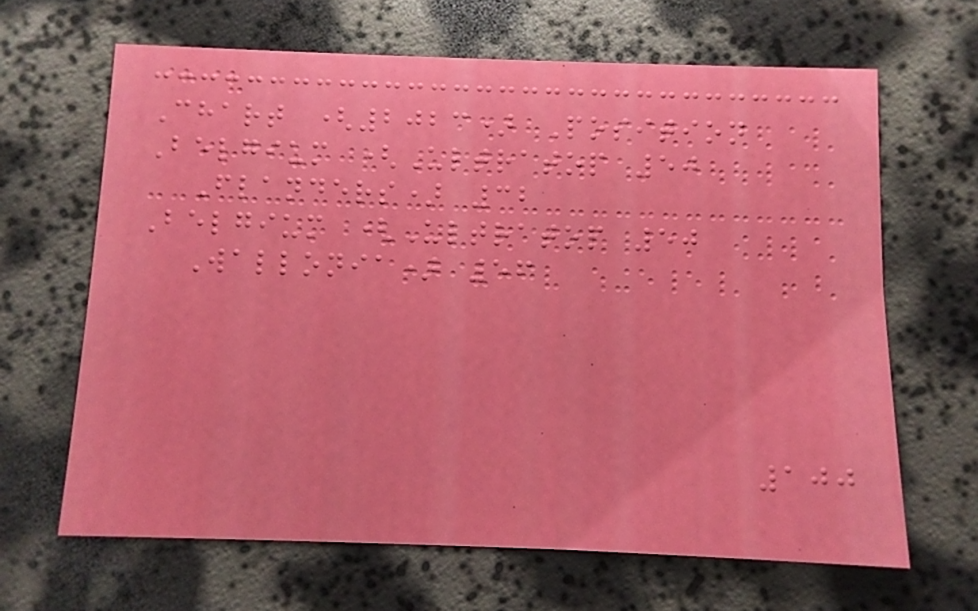Chart (2023) Position
Belgium (Ultratop 50
Flanders) 32
Belgium (Ultratop 50
Wallonia) 56
100
